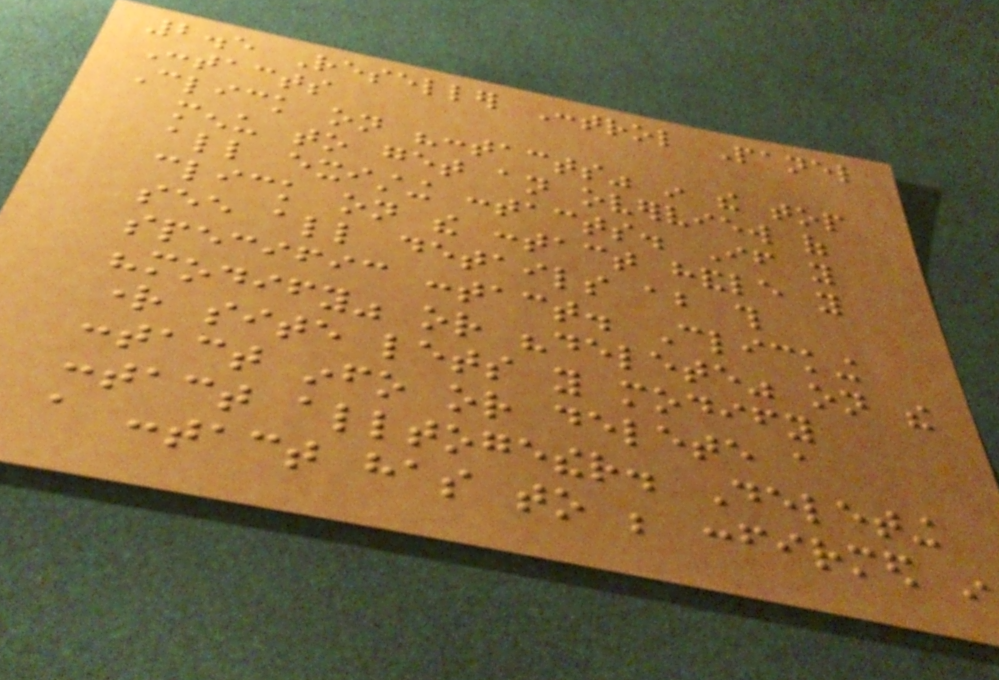2.5 Reseller Control Panel
Contacts
Click on "contacts" in the top
menu to get an overview of
all existing contacts. If you
click on the contact handle you
see all details about this
specific contact. Clicking
"modify" or "delete" on the
right site lets you modify
contact info or delete a
contact alltogether. Deleting
a contact has to be confirmed in
